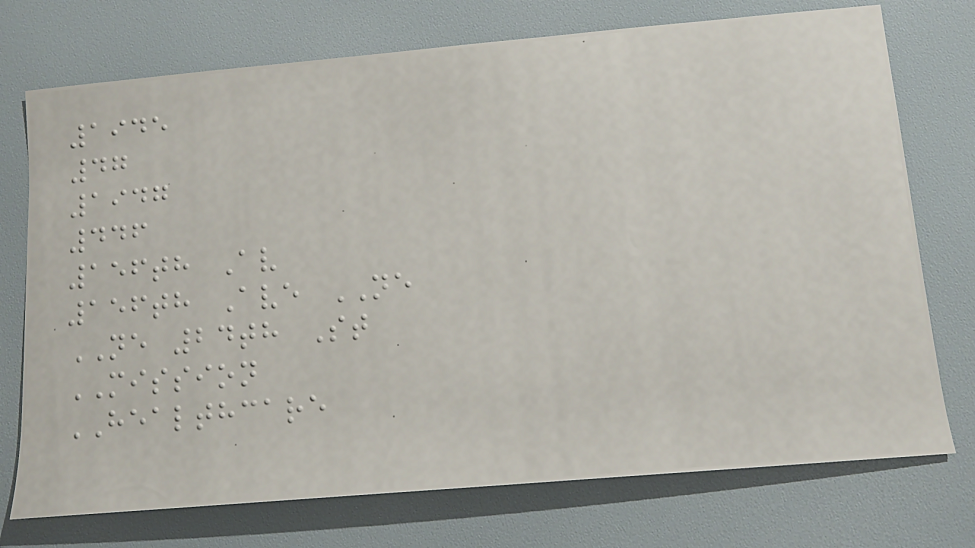1945
47
1947
446
156th Av
156th Ave NE
NE 24th St
MISSION
HEALTHCARE
